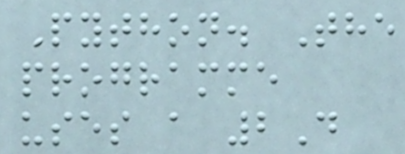Python. The
programme
uses a 2D
